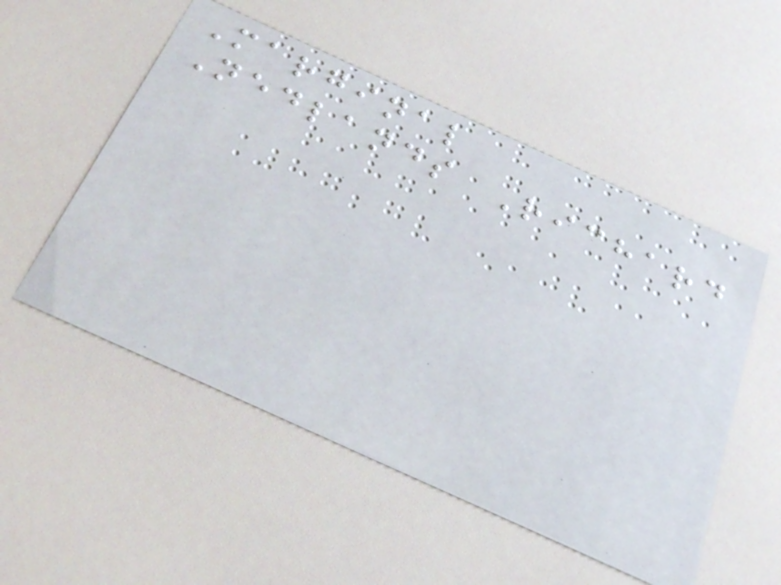Marginal
Nedlands Richard
